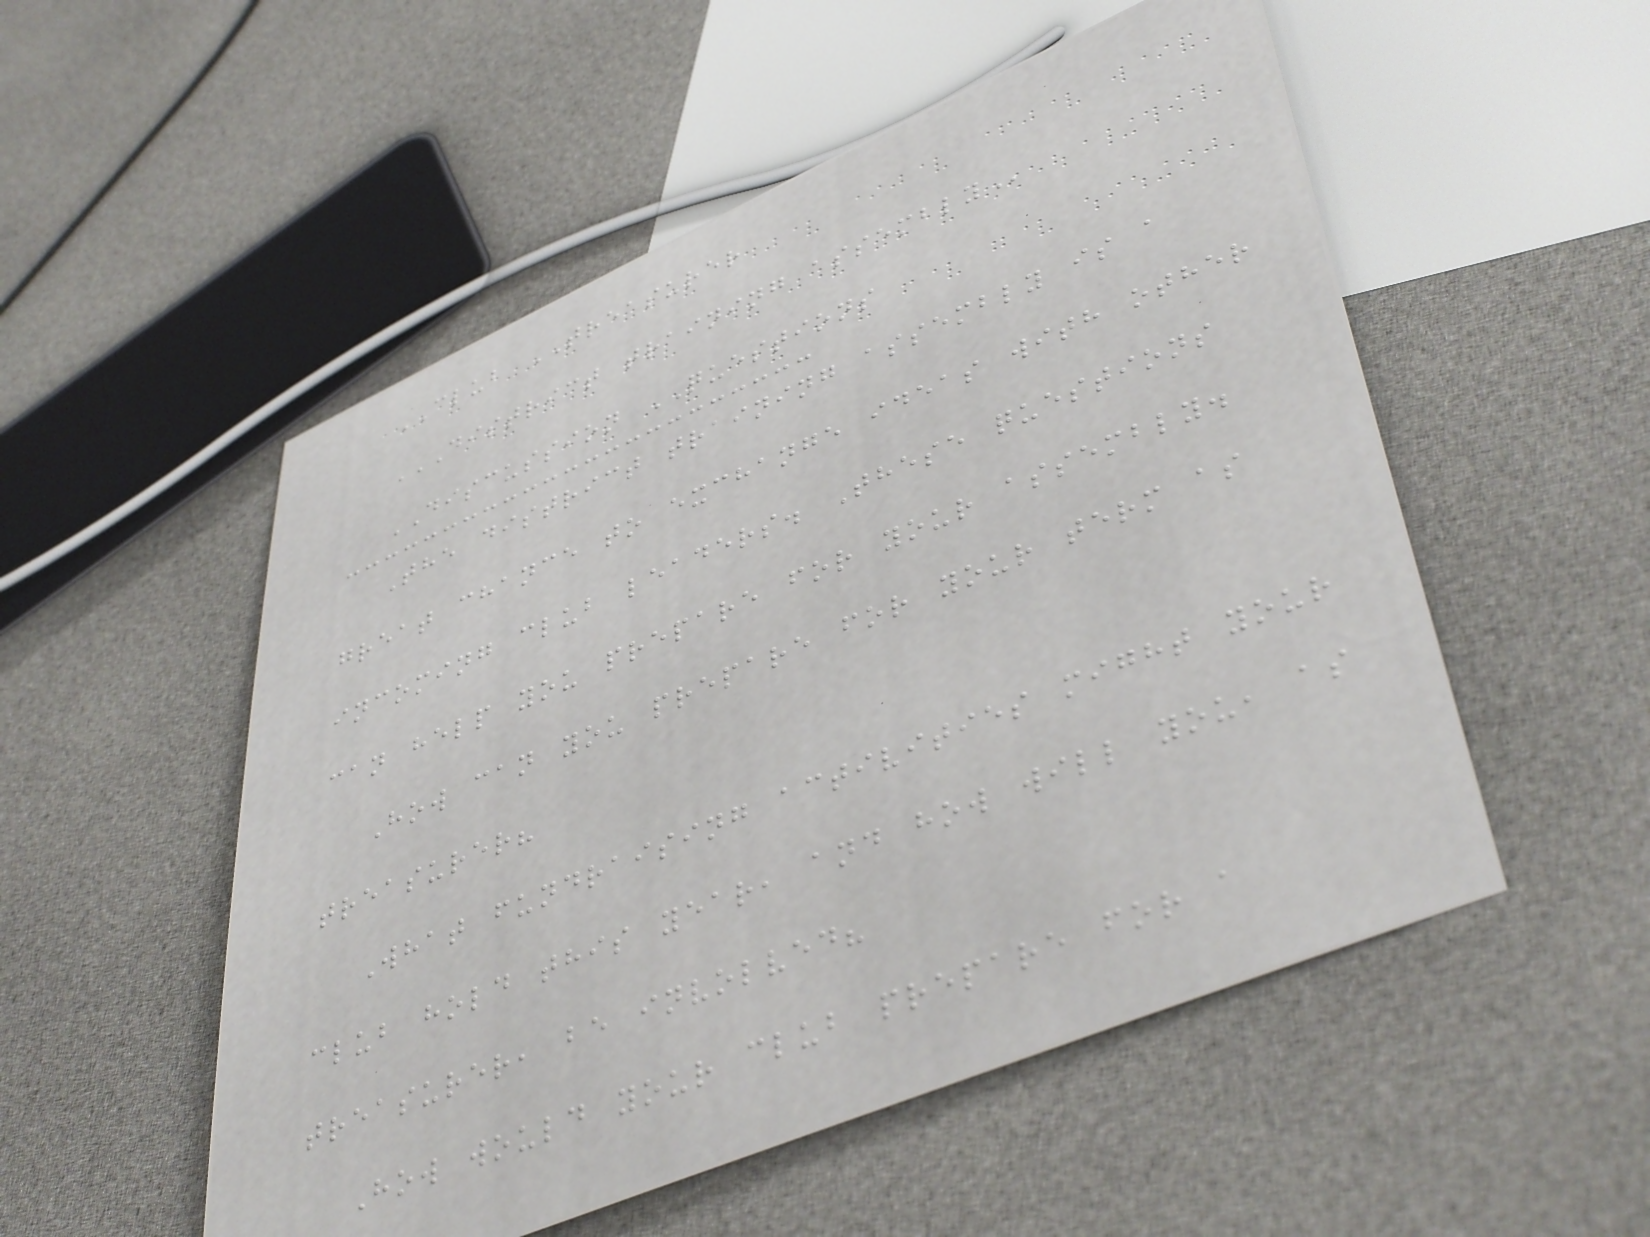CLUB TREASURER
DISTRICT TRAINING ASSEMBLY
DISCUSSION QUESTIONS
The district training assembly is a
great chance to exchange ideas with other
incoming club leaders. These questions
can help you prepare for your assembly.
How can you prepare for your term as
treasurer?
What fundraising activities might your
club hold this year, and how will you, as
treasurer, be involved?
How would your club prepare for a
